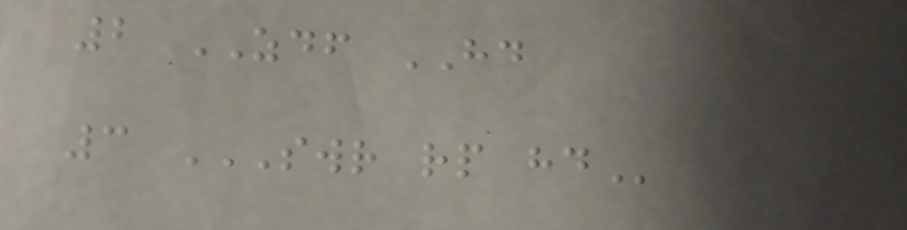2 ZDF HD
3 SWR RP HD
